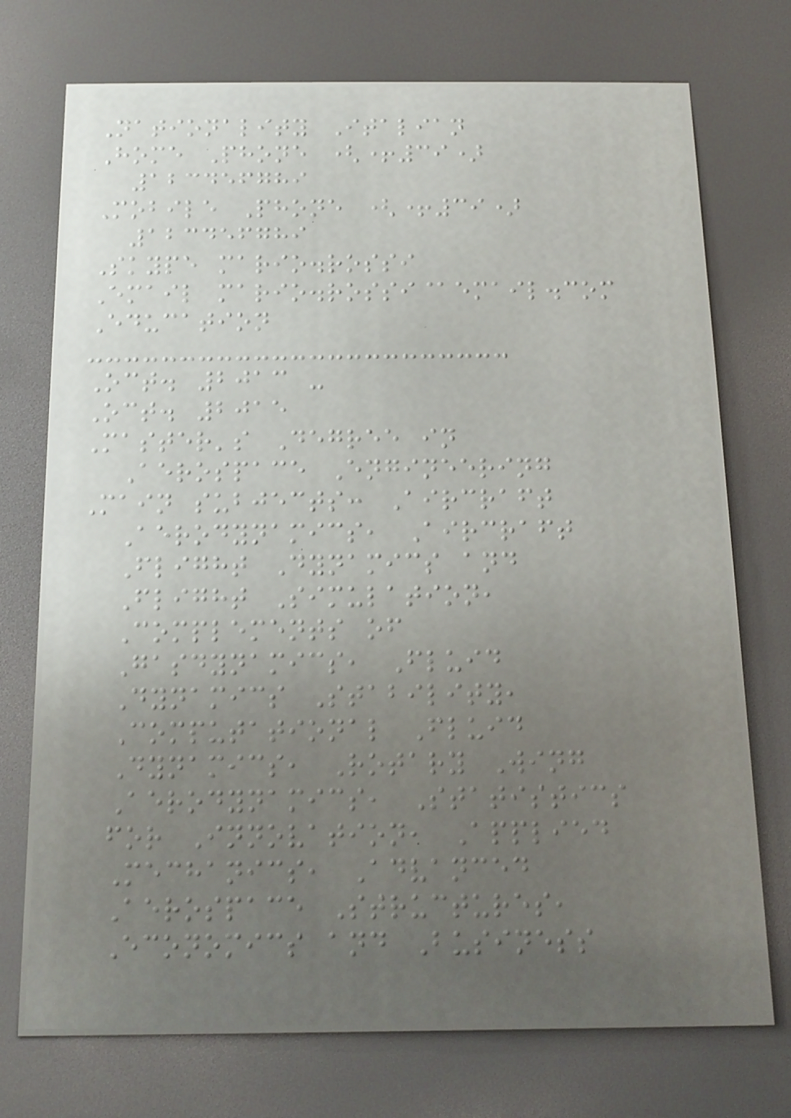Nationality Italian
Home Phone (+39)
123456789
Mobile Phone (+39)
123456789
Skype mario.rossi
Email mario.rossi@email.com
Education
Oct. 2013 -
Oct. 2015
Master's Degree in
Aerospace Engineering
Main subjects: Aircraft
Aerodynamics, Aircraft
Flight Dynamics and
Flight Simulation,
Complements of
Gasdynamics, Fluid
Dynamics Stability,
Computational Fluid
Dynamics, Rotary Wing
Aerodynamics, Statistics
for Innovation, Applied
Mechanics, Advanced
Aerospace Structures,
Economics and Business
